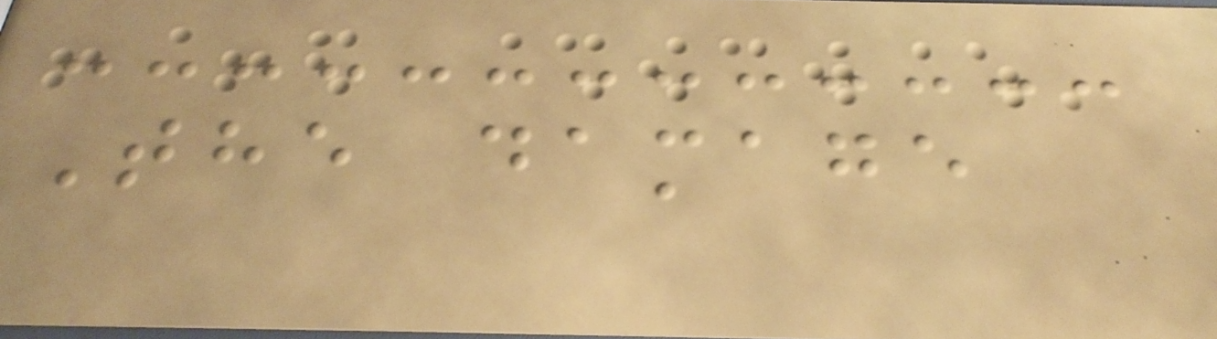The damage
